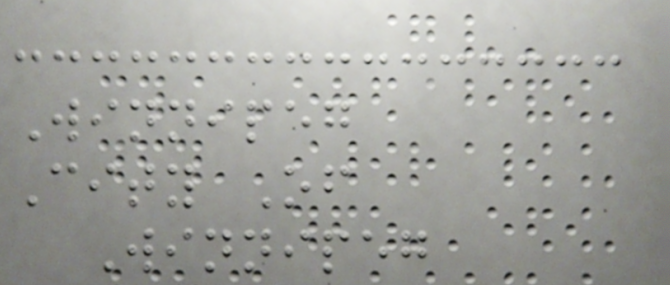Winnipeg
City Of
Winnipeg
